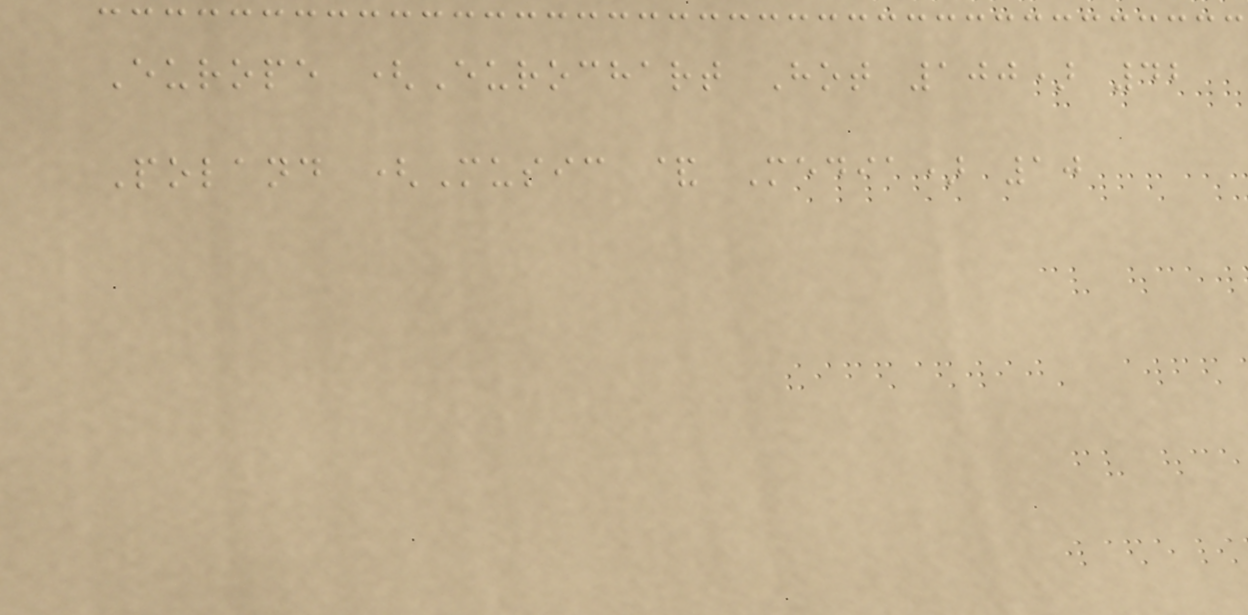Europe (Eurochart Hot 100) 42
Poland (Music & Media) 10
